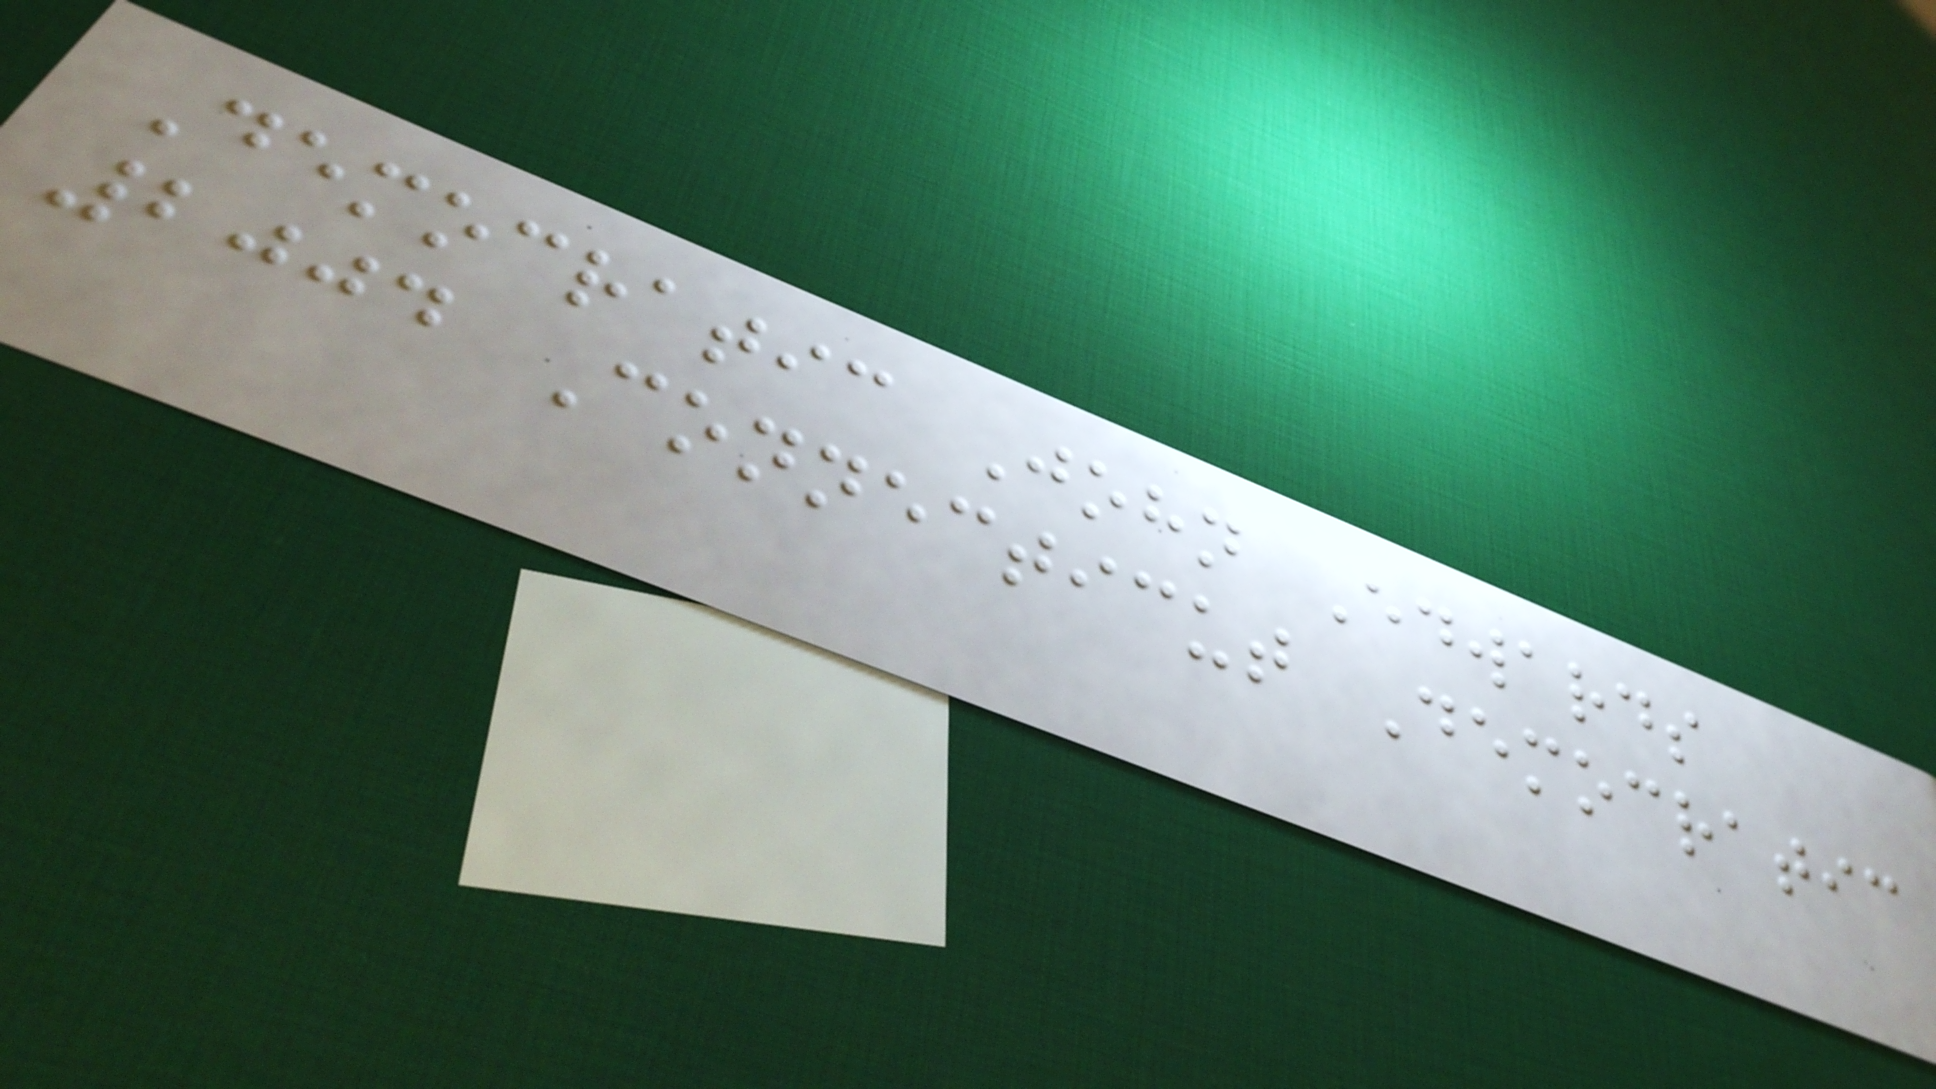Democratic John Edwards
2004 Connecticut Democratic
